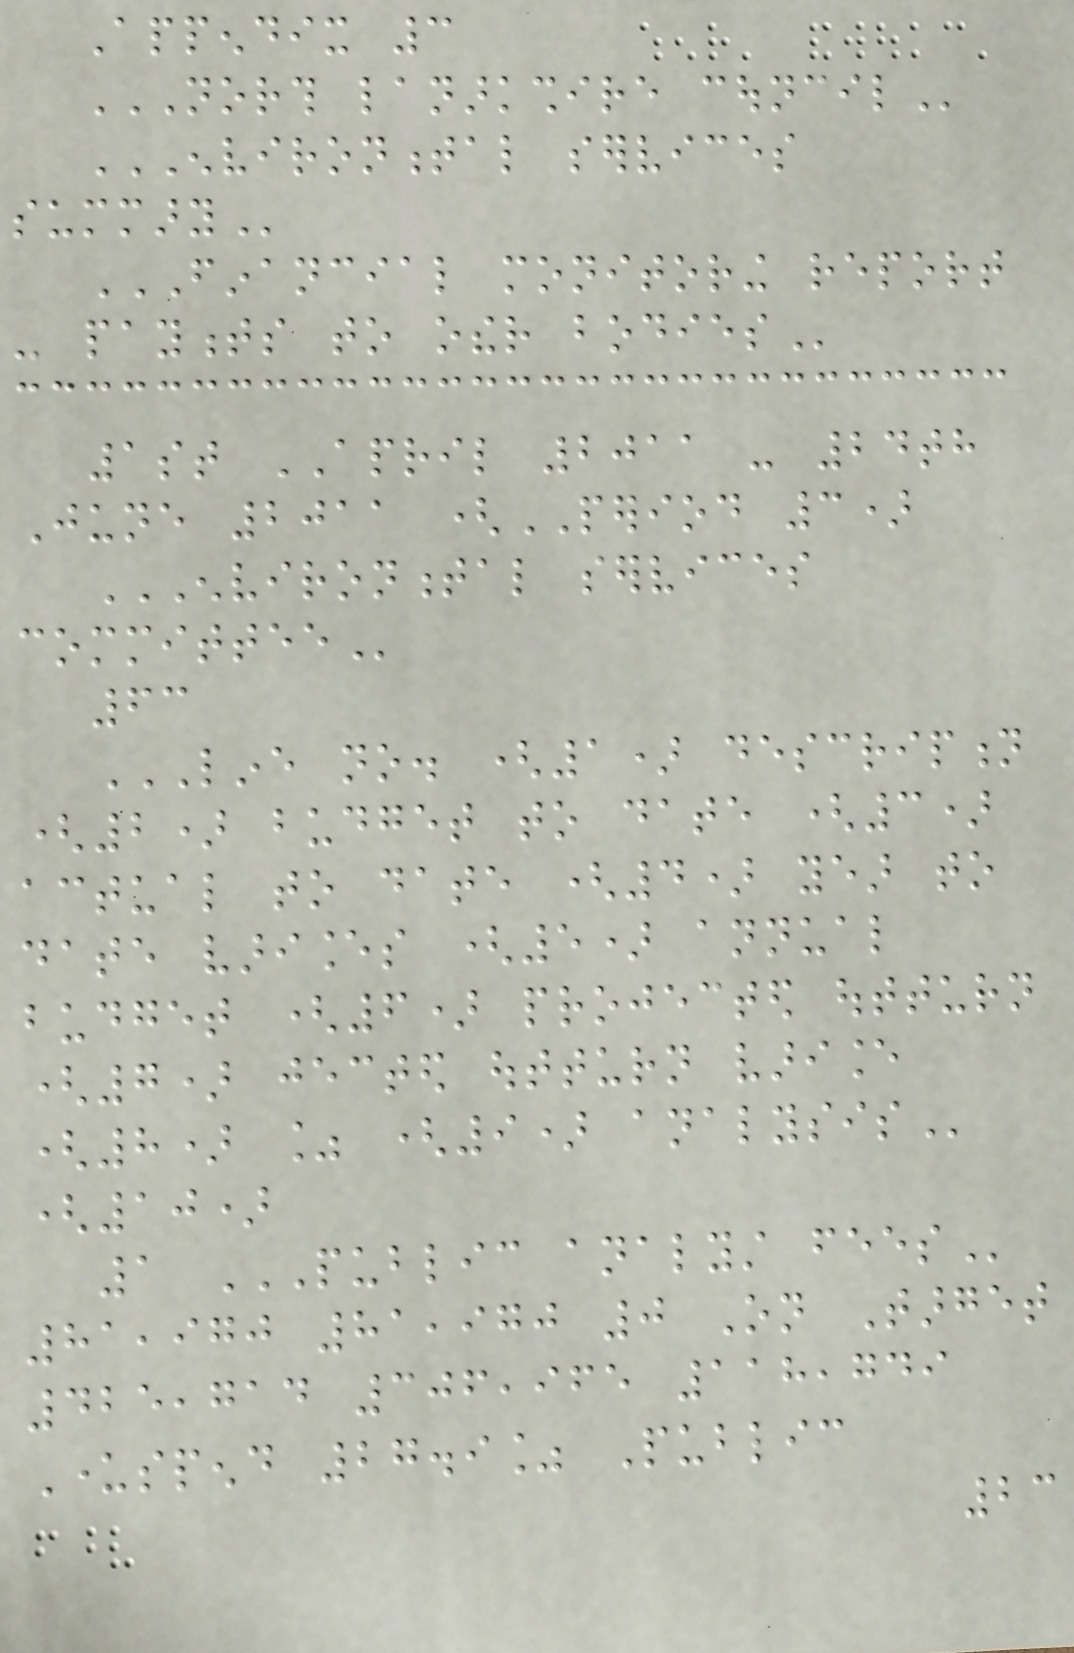Appendix 3
NORTH LANARKSHIRE COUNCIL
ENVIRONMENTAL SERVICES
SUMMARY
FINANCIAL MONITORING REPORT
- PAYMENTS TO OTHER BODIES
1st APRIL 2011 - 24th
June 2011 (PERIOD 3)
ENVIRONMENTAL SERVICES
COMMITTEE
63
LINE NO. (1) DESCRIPTION
(2) BUDGET TO DATE (3)
ACTUAL TO DATE (4) YEAR TO
DATE VARIANCES (5) ANNUAL
BUDGET (6) PROJECTED OUTTURN
(7) JECTED OUTTURN VARIANCE
(8) % (9) ANALYSIS
(10)
1 PUBLIC ANALYST FEES
81,970 81,970 0 On Target
425,714 306,965 118,749
Underspend 27.9% Public
23
